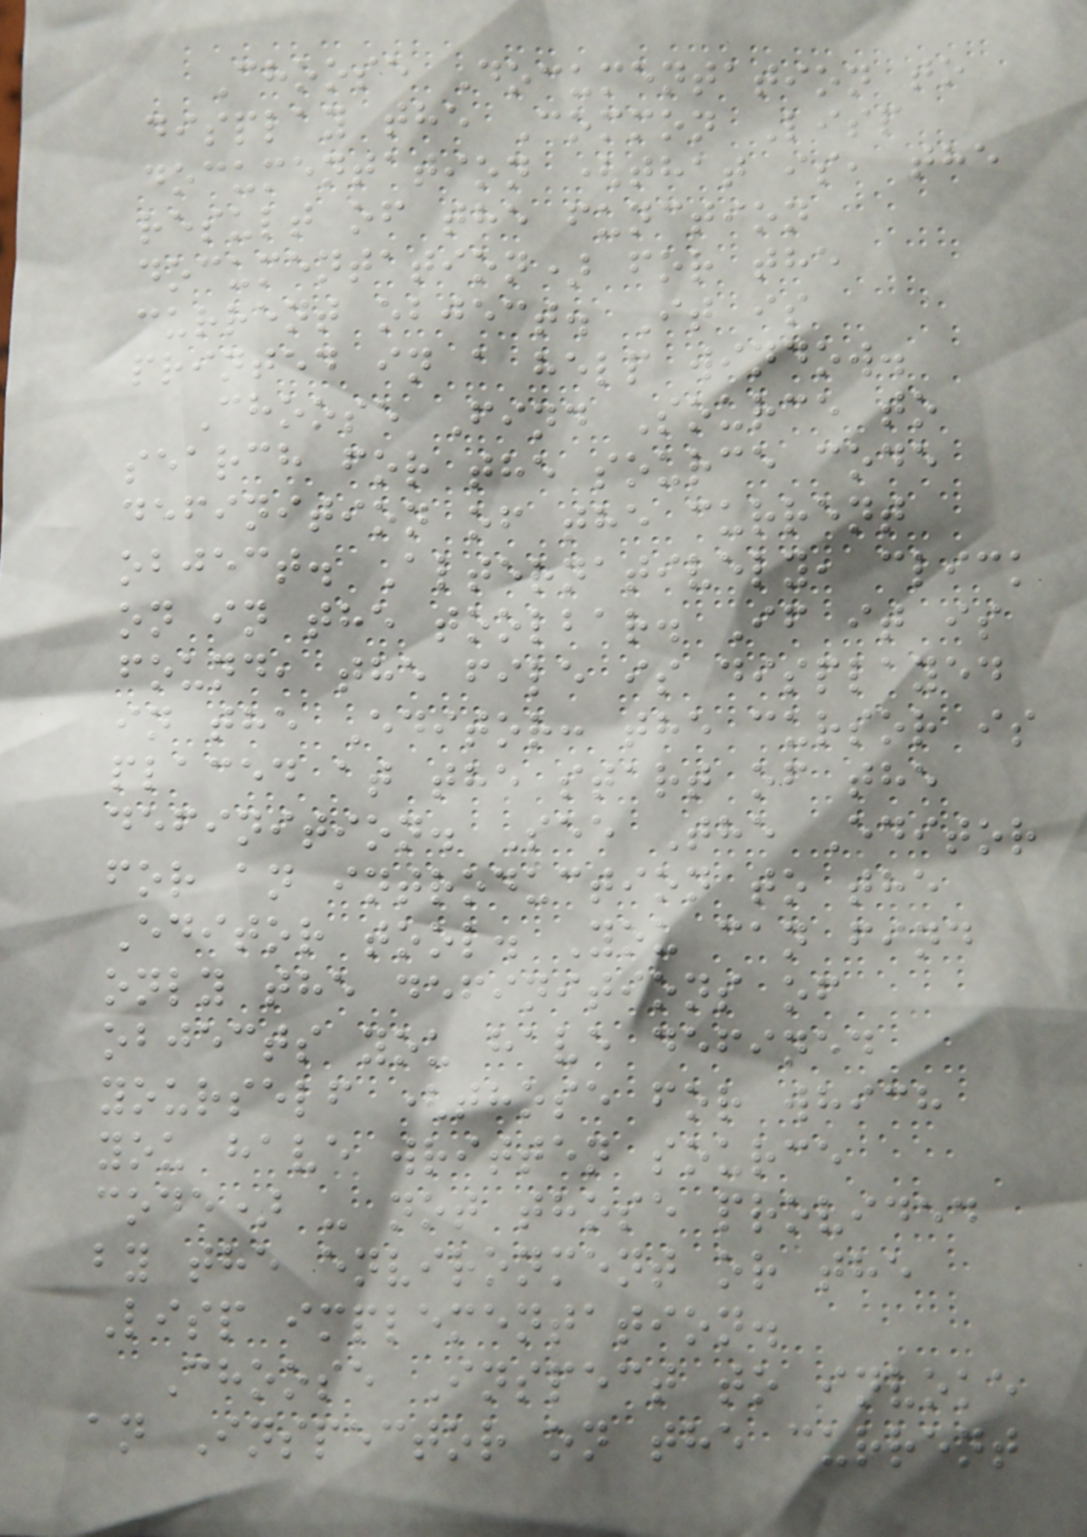Choose Documentation to
display the Common Lisp
documentation (that is, the
result of the function
documentation) for the
current object. It is
printed in a help window.
Choose Find Source to
search for the source code
definition of the current
object. Alternatively, click
on in the toolbar. If it is
found, the file is displayed
in the Editor: the cursor is
placed at the start of the
definition. See The Editor
for an introduction to the
Editor tool. You can find
only the definitions of
objects you have defined
yourself (those for which
you have written source
code) - not those provided
by the environment or the
Lisp implementation.
Choose Inspect to invoke
an Inspector on the current
